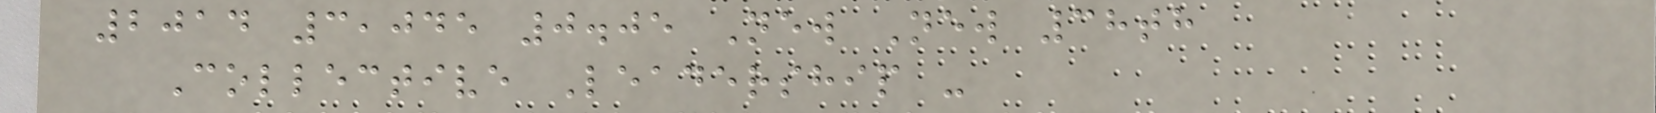2014 3,045 0.05 New New 38th
Collective Leadership -
